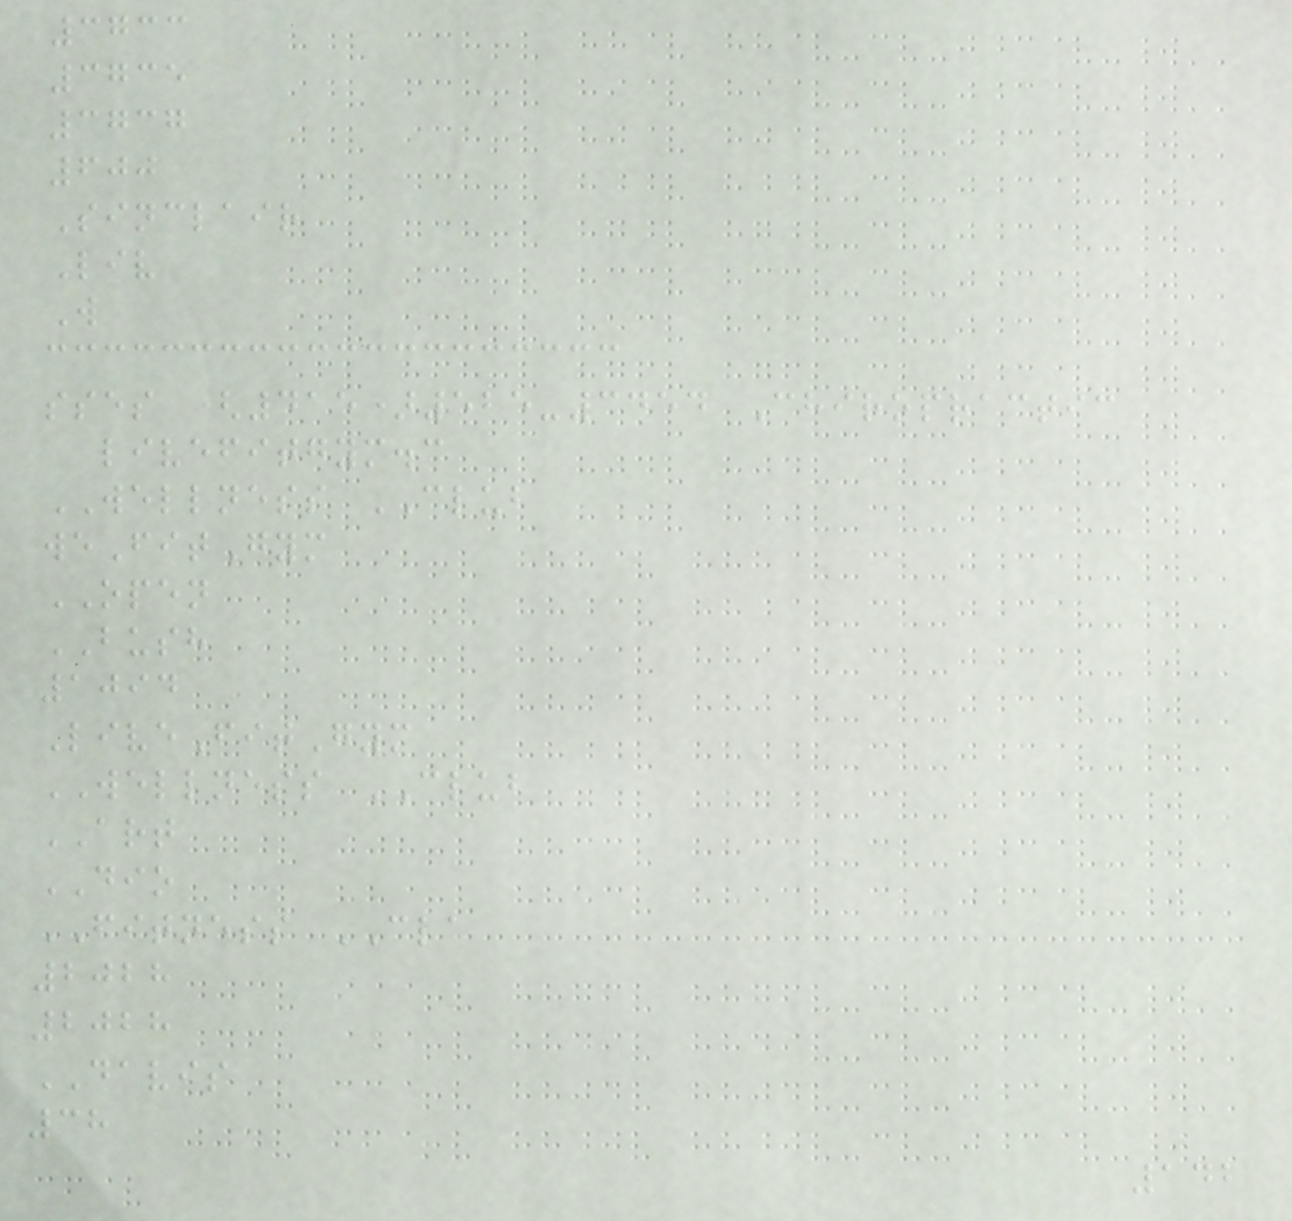3733
3735
3737
600
Sinclair
Liv
W
sses (415)525-3454 Chiropractic
livefitgym.c
WELLNESS CLUB
weFitGym
OPEN
BUSH
1094
LiveFitGym
WELLNESS CLUB
ART
DIO
FITNESS CLA
2028
2028
DAVIS
38
142
